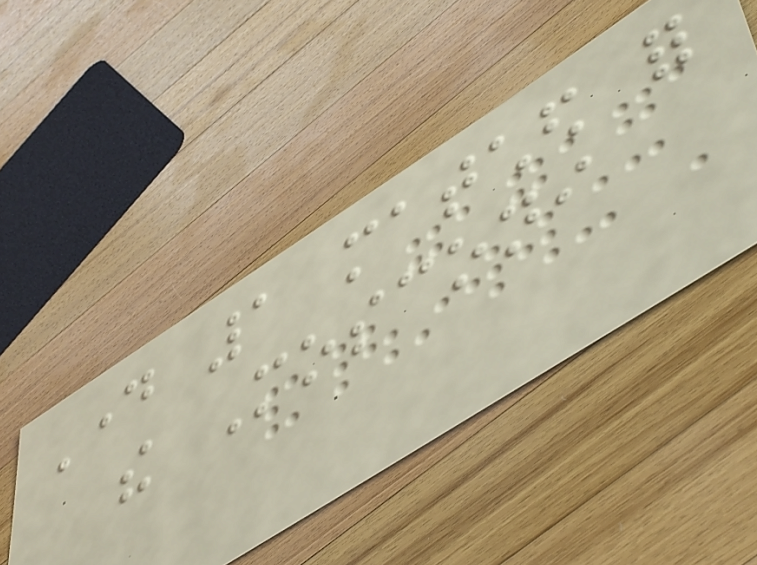Day 1 matched for
the Mosconi
